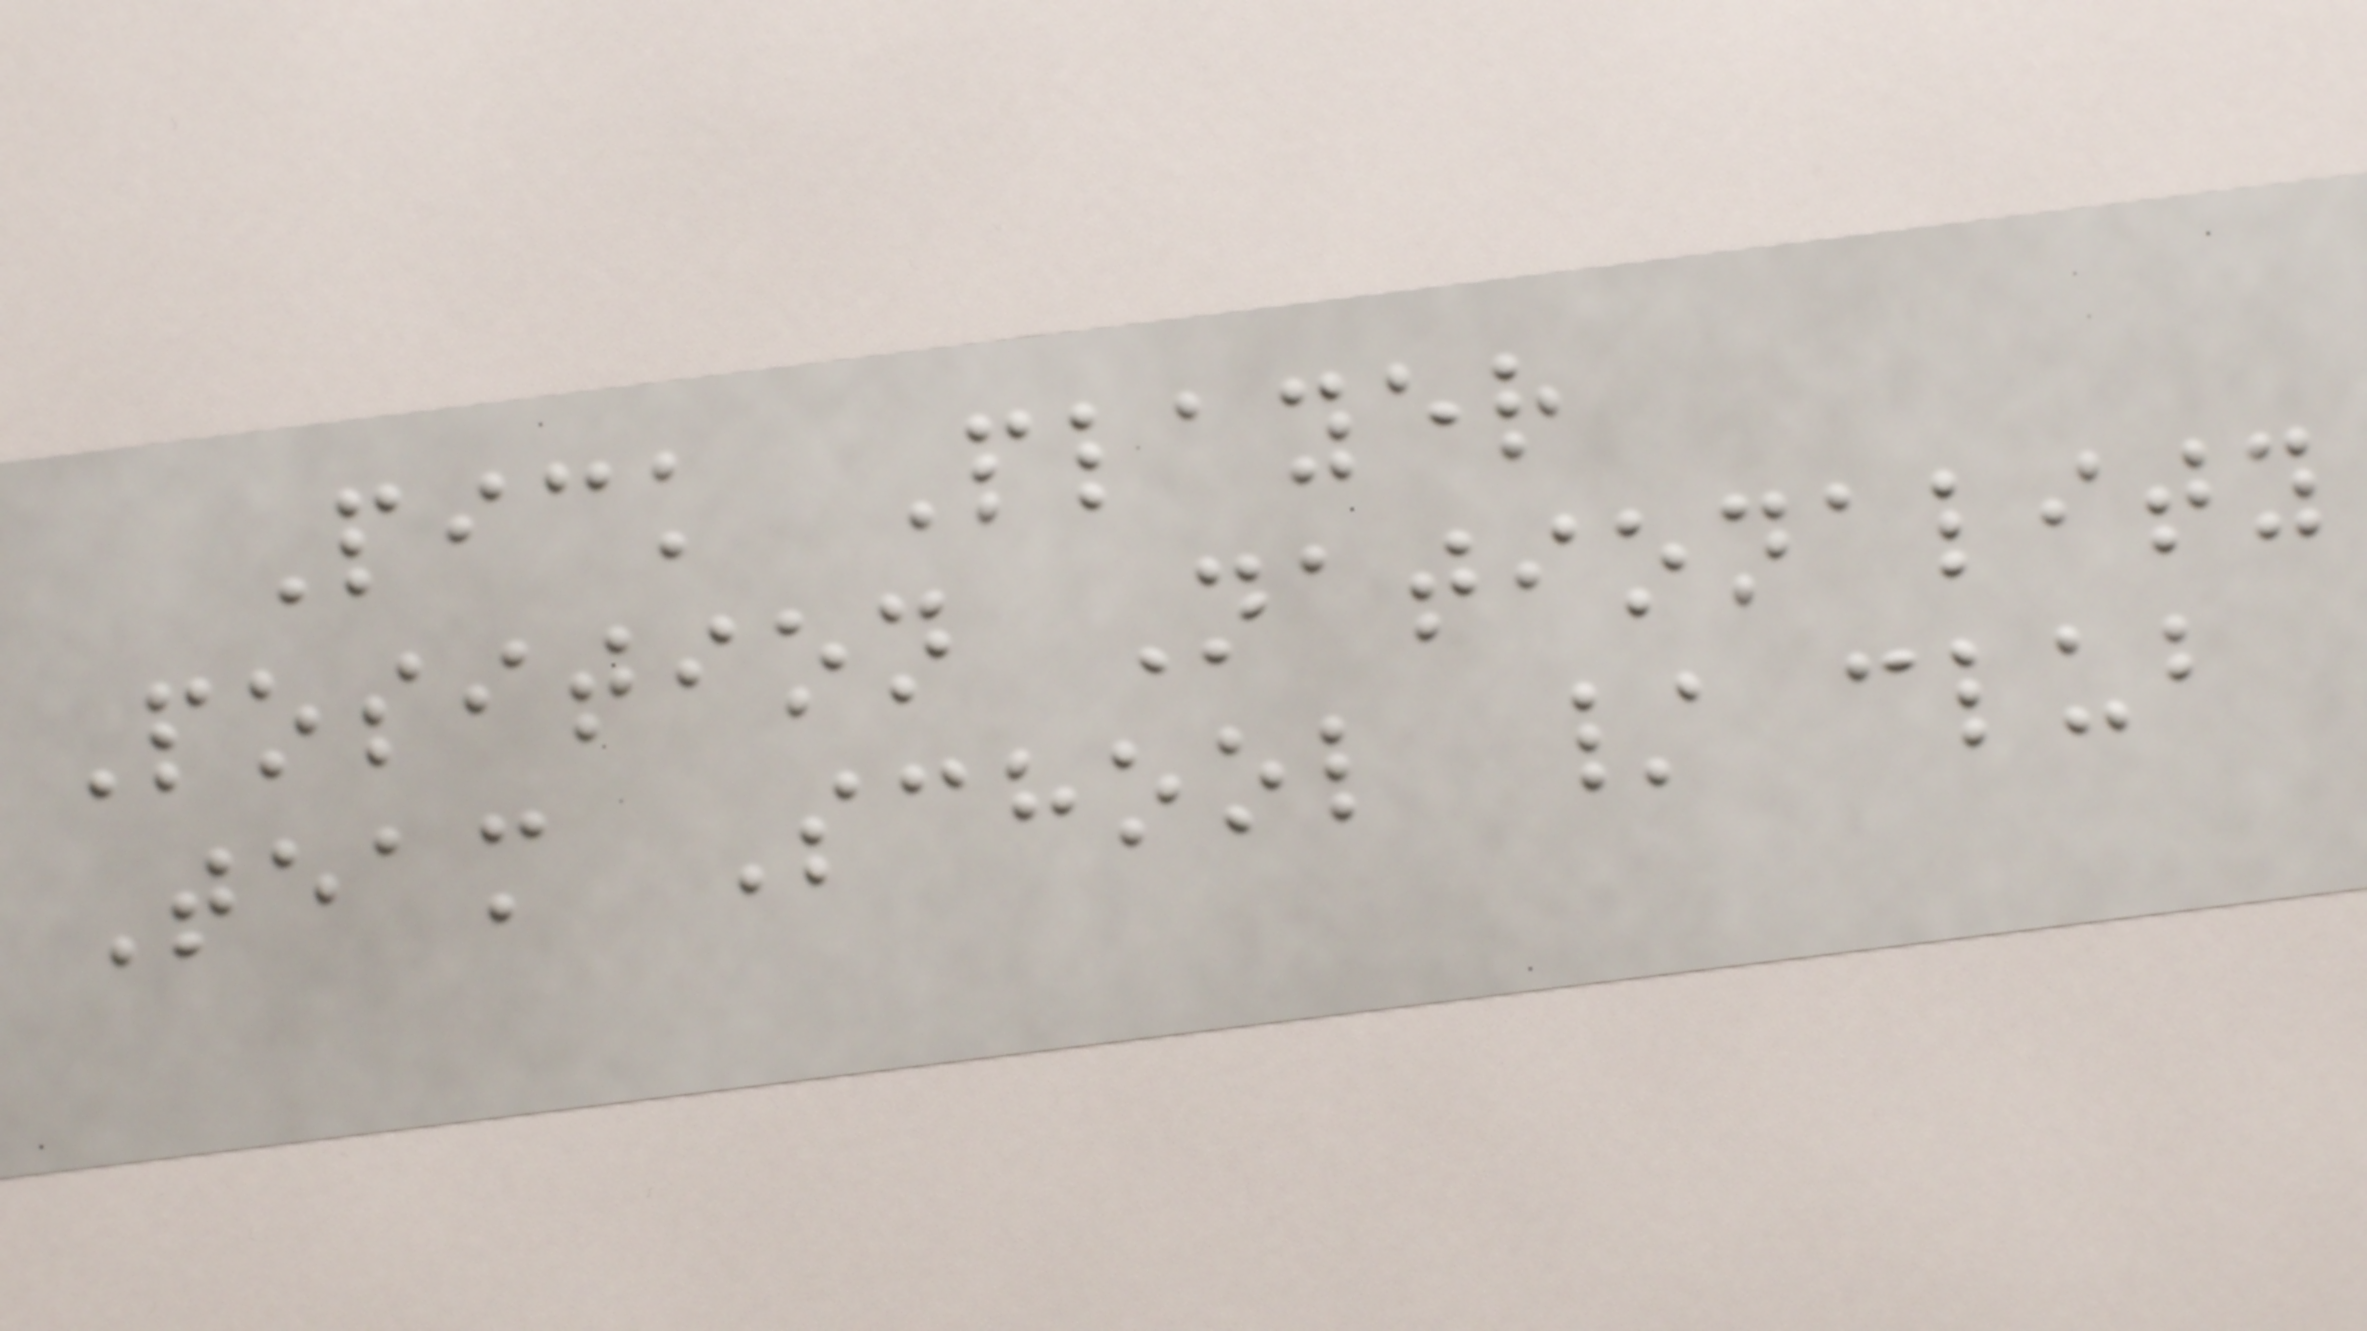Pick Player
Position Nationality
Team School / club
